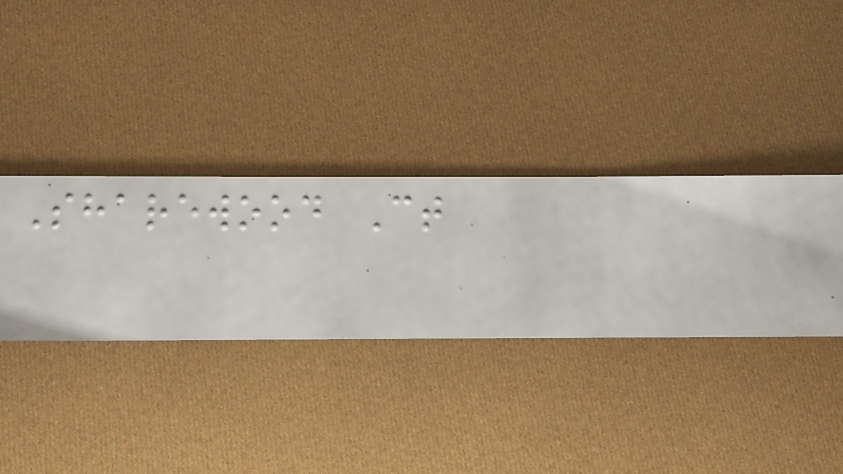Sharewood Ct
